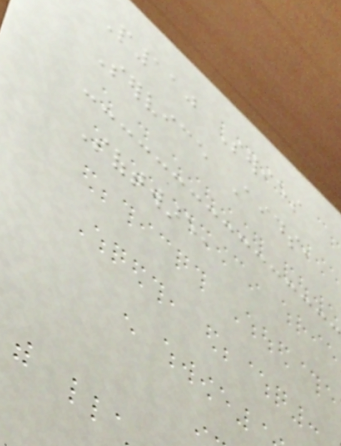P110 Series
Service Aids,
Software,
